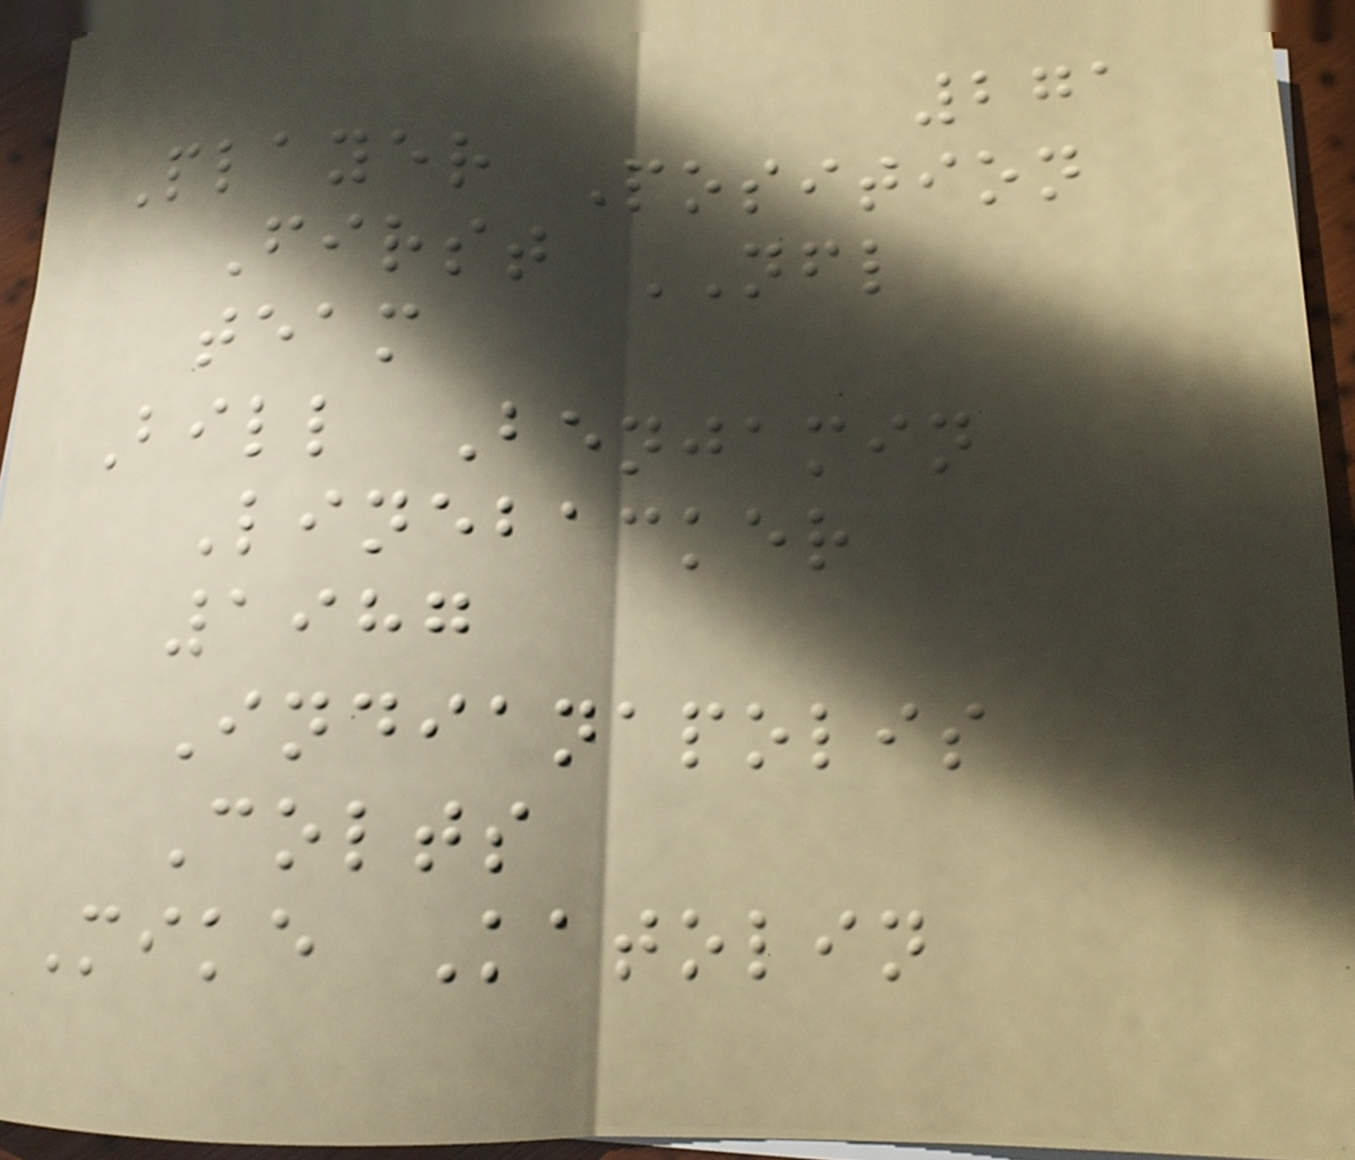271
Player Position
First NFL
team
Bill Benjamin
Linebacker
1987
Indianapolis
Colts
Mike Katolin
